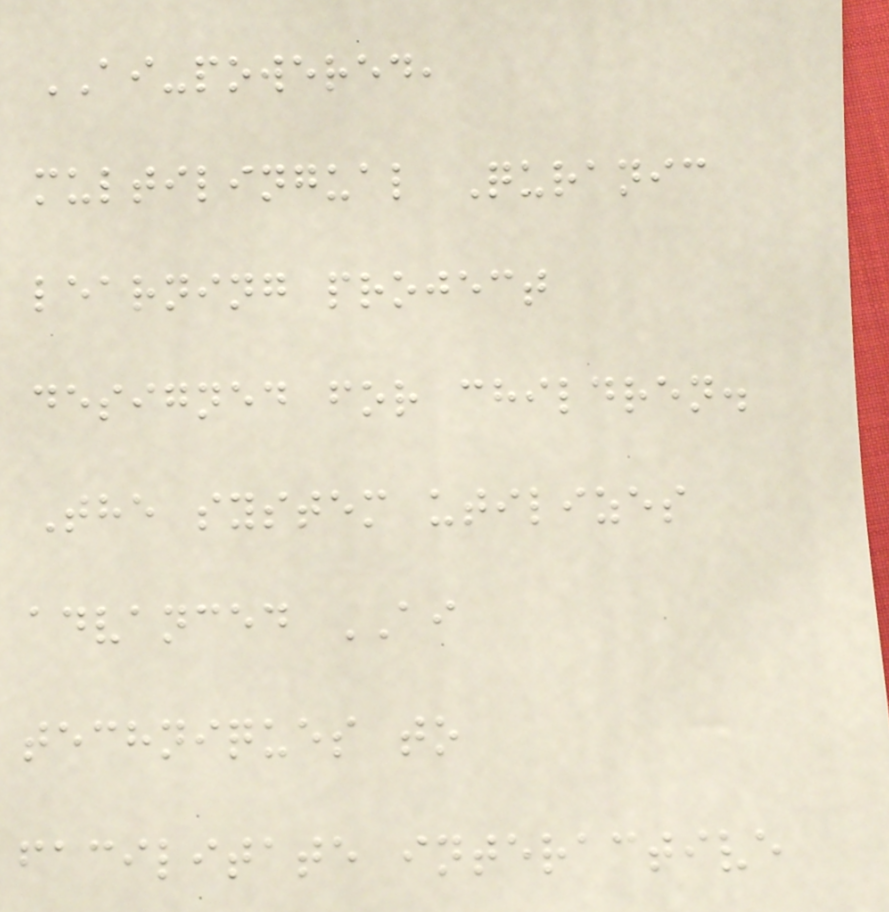AI-powered,
multilingual Quranic
learning project
designed for children.
The system utilizes
advanced AI
techniques to
facilitate interactive
